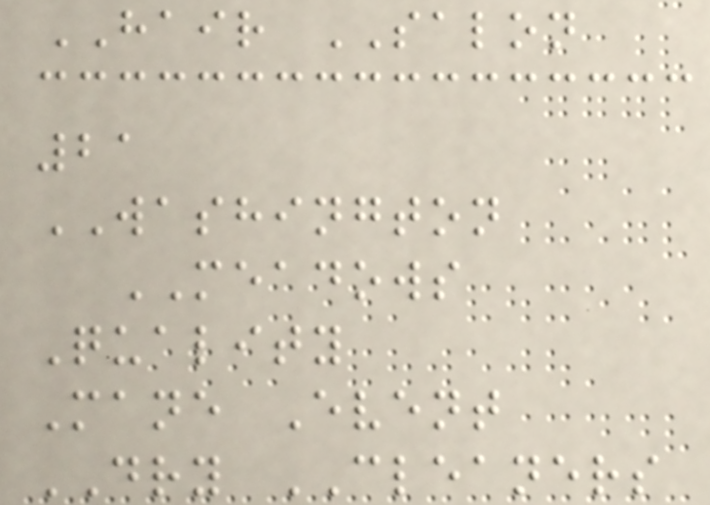HAIR SALON
21
WASHINGTON
MEADOWS
Quality
Mane Event
DRY CLEANERS
